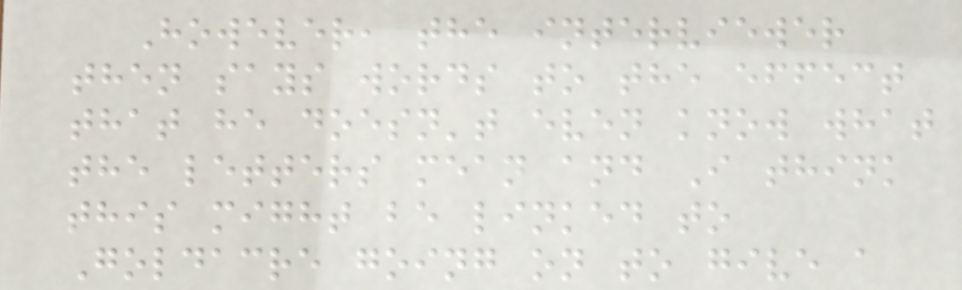However, the interviewer
then says words to the effect
that he doesn't even know what
the letters mean and I think
this might be linked to
Goldacre going on to give a
